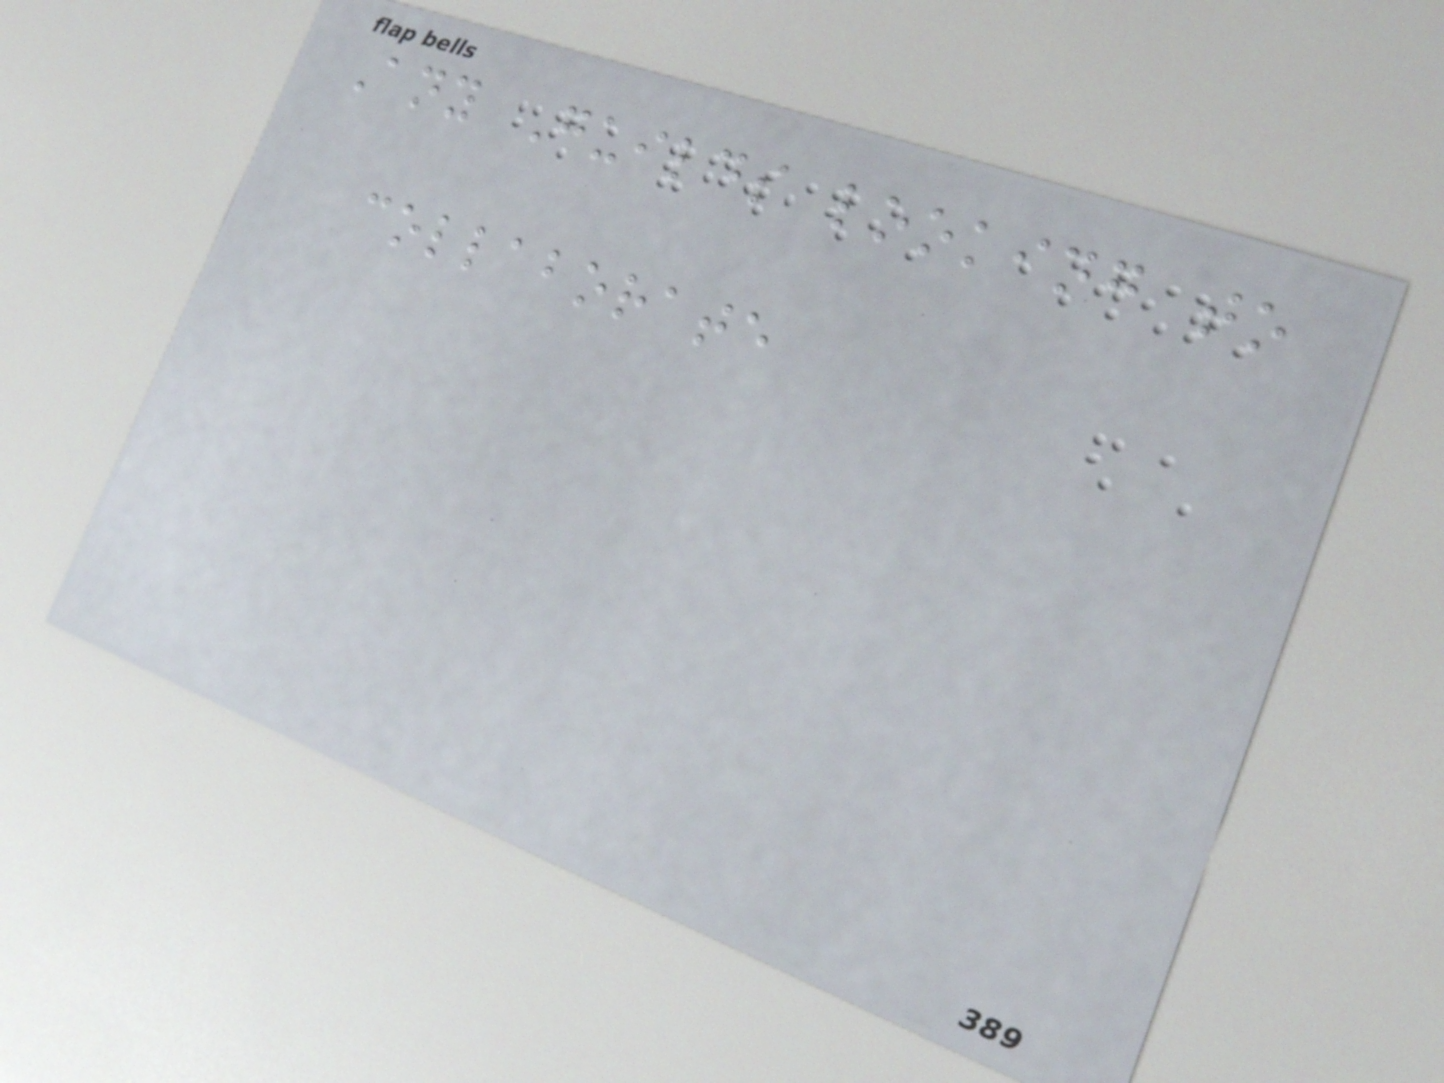Any Guilds looking to
collaborate
